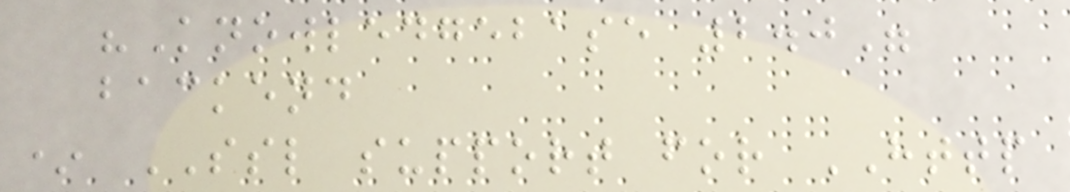"Knowledgebase 2.0"
backend
* SSL support for HTTP
